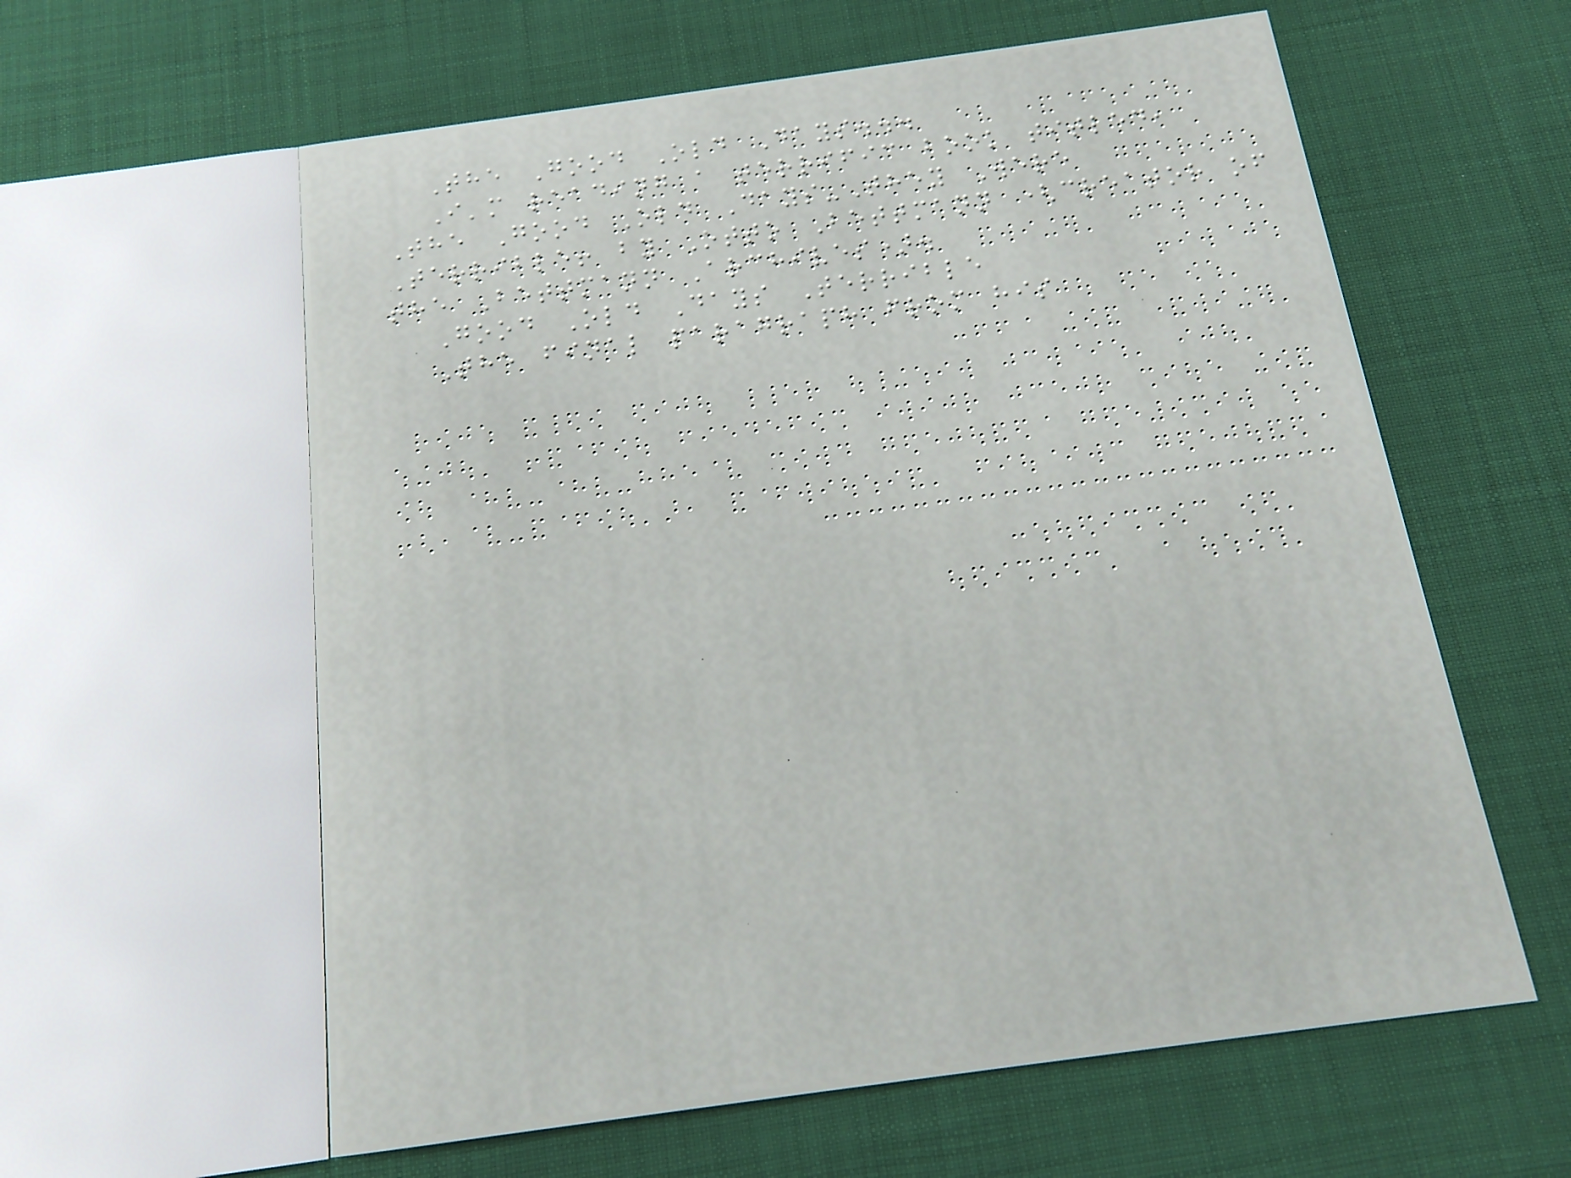The Good Old Days...
I'm reading a terrific book titled,
The Good Old Days-They Were
Terrible! by Otto Bettmann (creator of
the Bettmann Archives).
Good Old Days Terrible
The final paragraph from his
